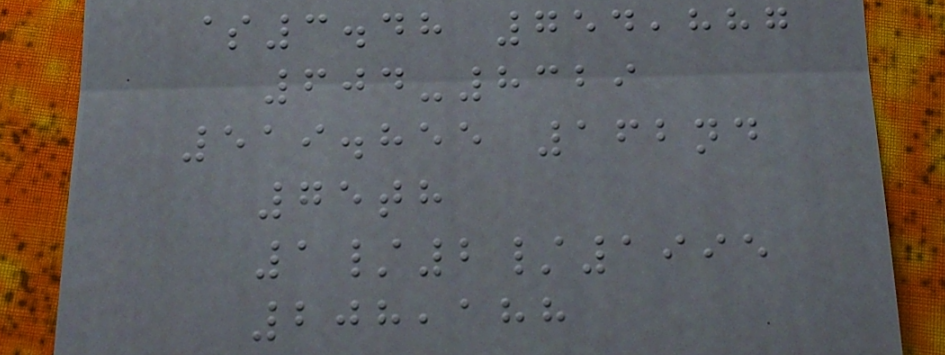$3.48 754,887
604-8329
519.855 162nd
75th
1/2/1995
208,188
